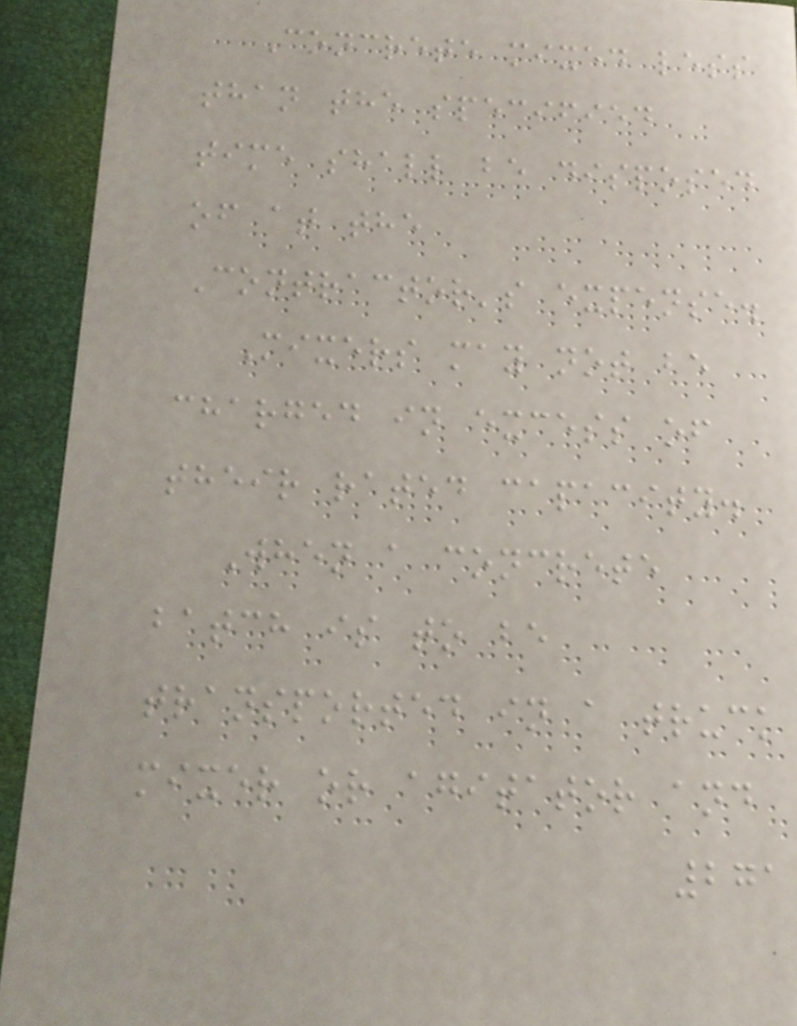Concrete mixed less
than the specified
time shall be disposed
of at the
Contractor's expense.
Mixers may not be
charged in excess of
their rated capacity.
When a concrete
batch is to be
transported in a truck
mixer or agitator and
271
